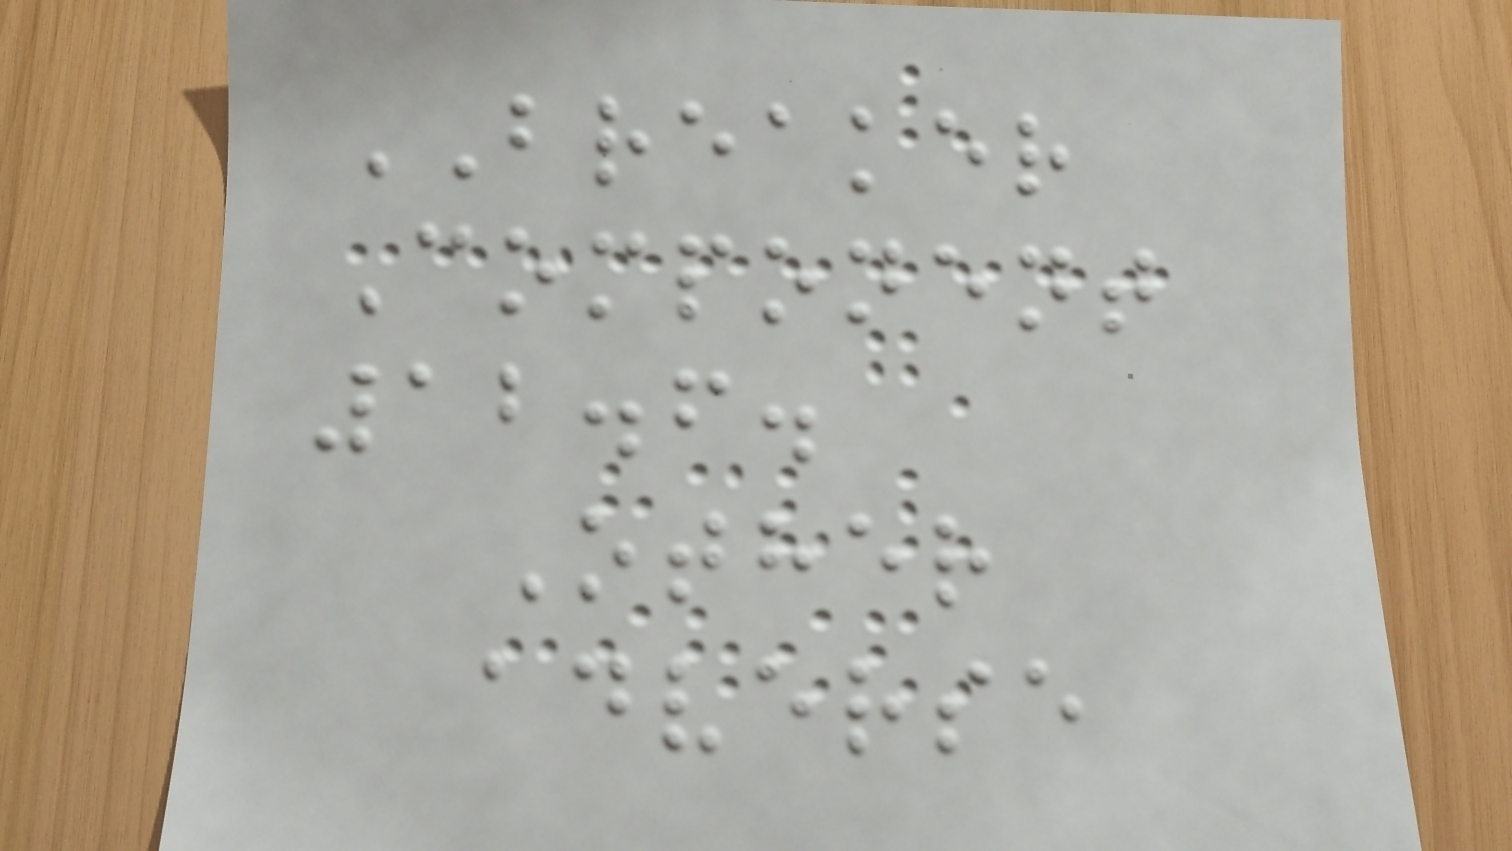BREAKER
Component
12.6.
Other
adverse
